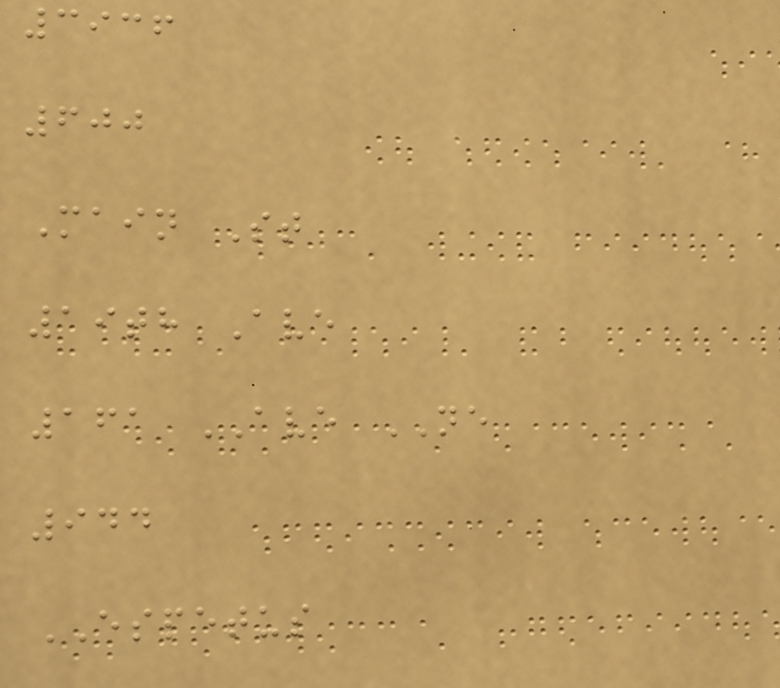3936
600
Main St
19th Ave
161 AVE NE
944
ESPETUS
